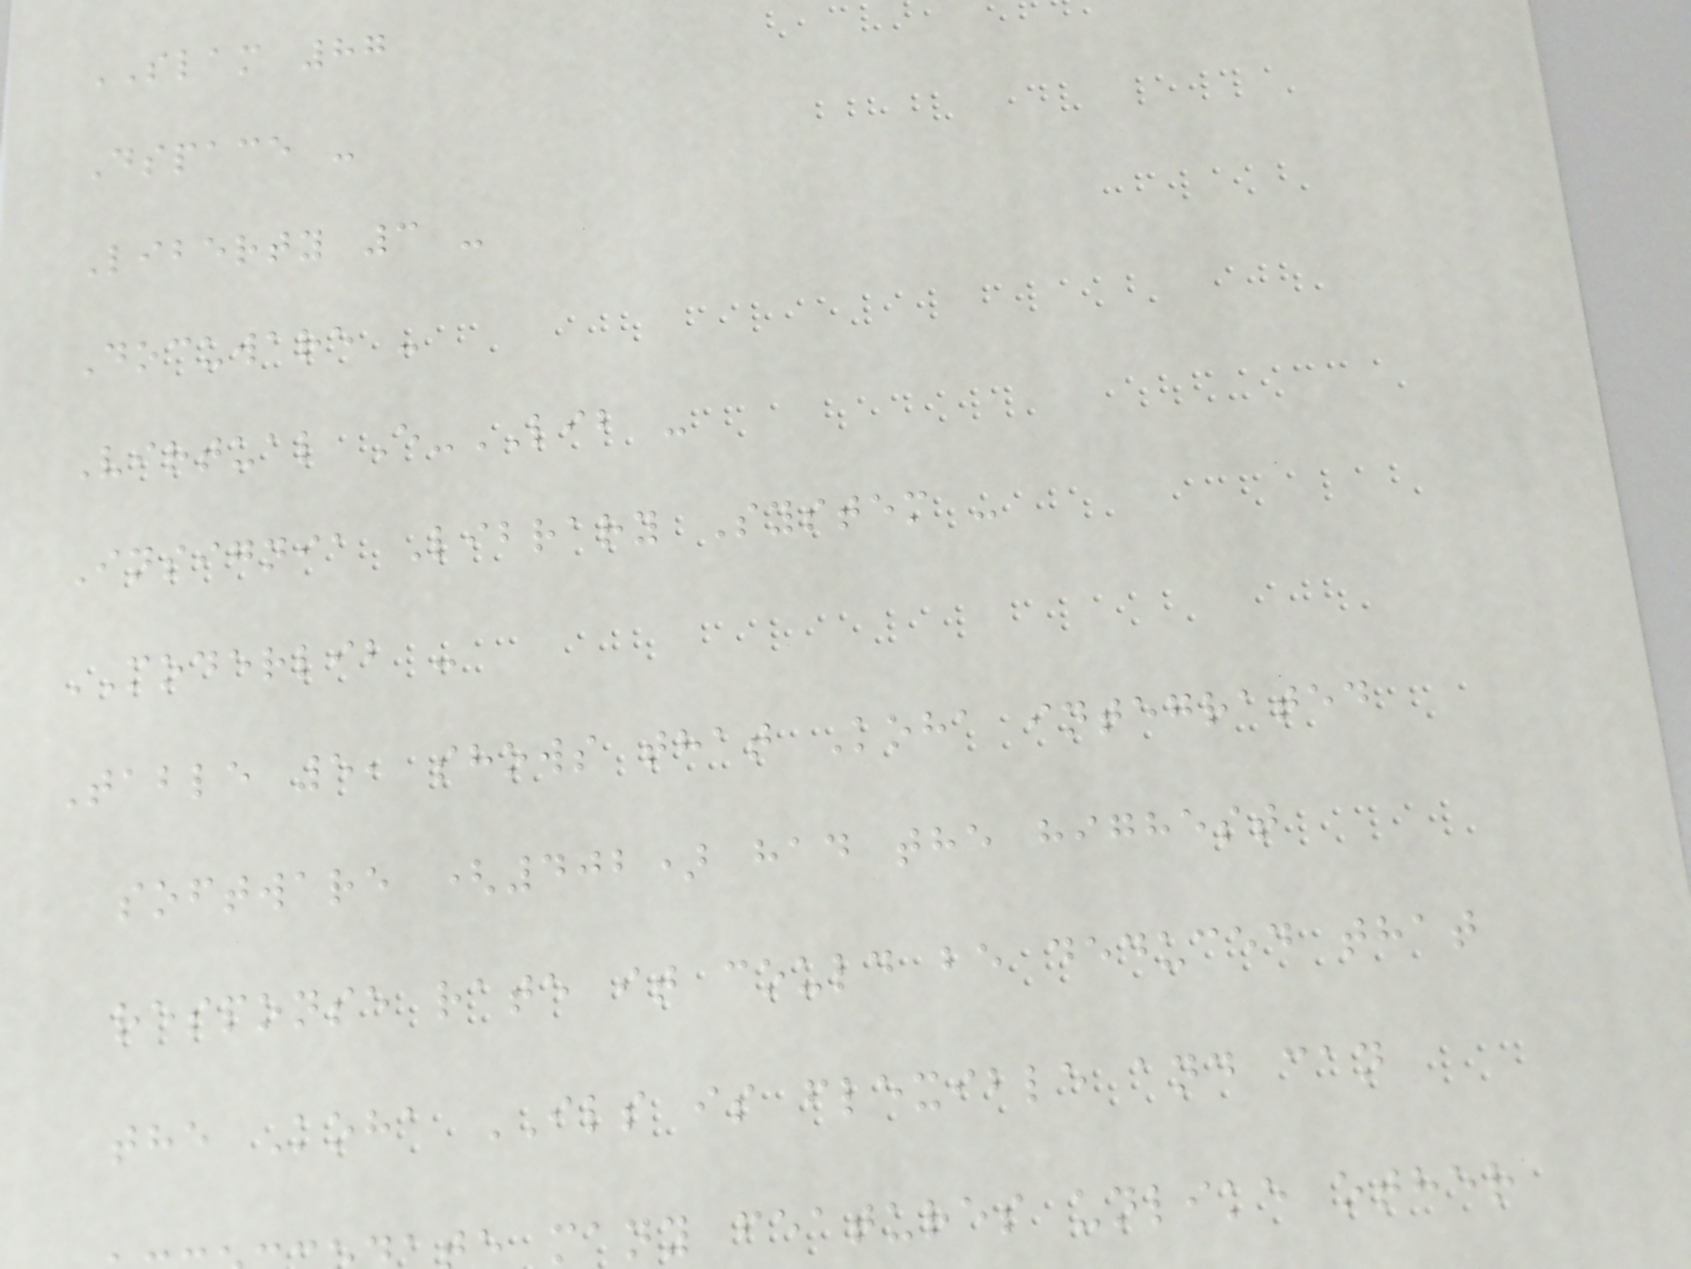SLAM 87
Dspace -
Liberty 3 -
Docuware -
Virtual E-LIB -
Insignia Library System -
MODERLIB -
Table 5, shows that Koha integrated
software (402) had the highest
response rate it could be deduced that
the Koha ILS is flexible and can
many features unlike other
